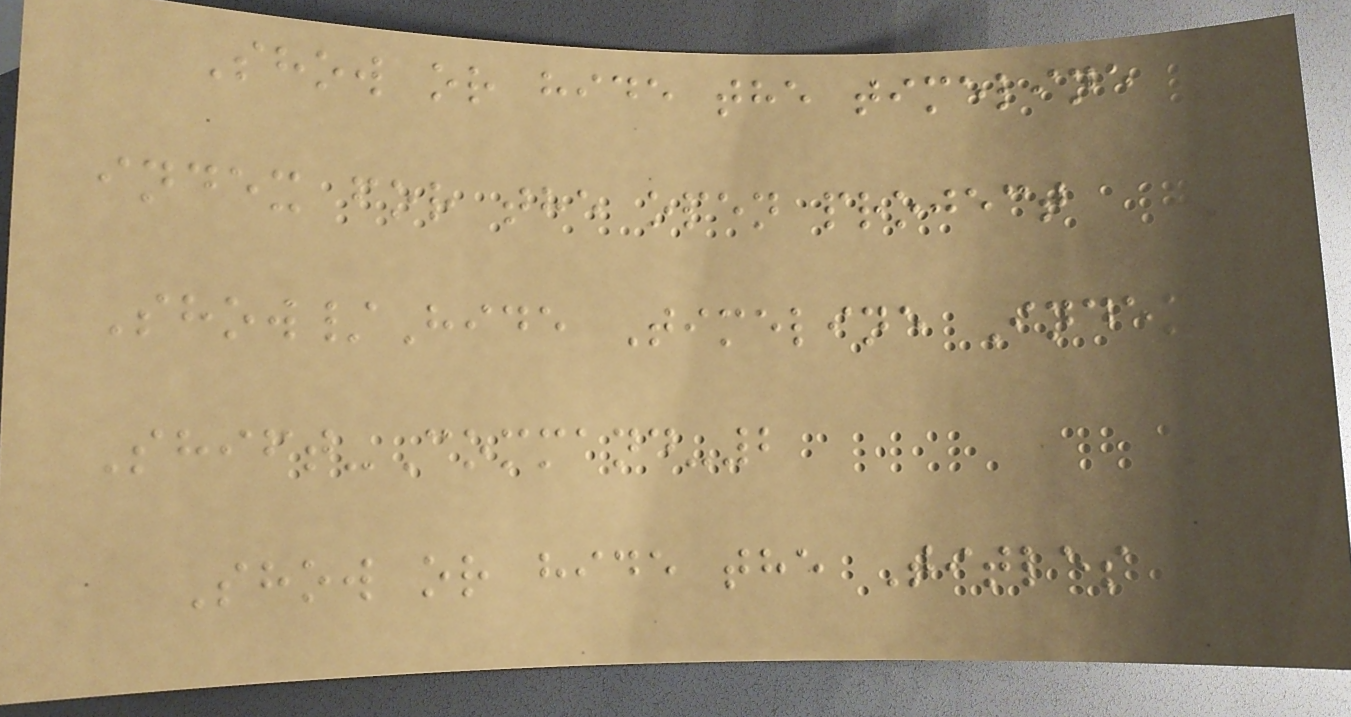Show or hide the timeline
index for the open project
Show/Hide Timeline Index
Shift-Command-2
Show or hide the Titles
